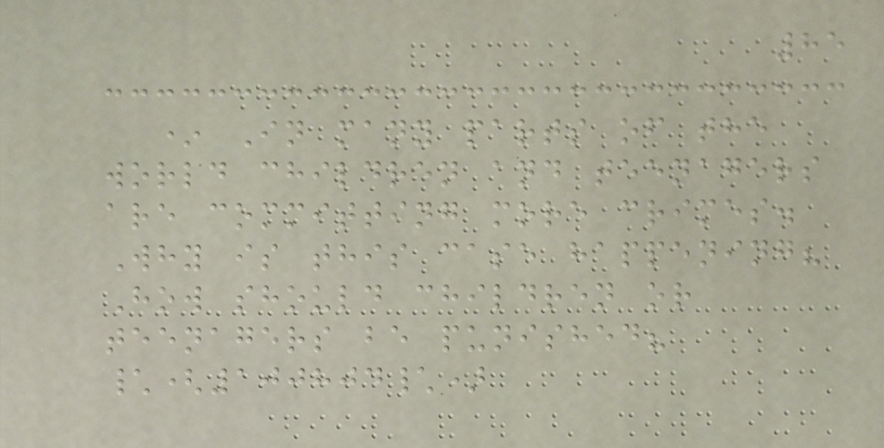85
* In many parts of the
world children and teenagers
are committing more crimes.
Why is this case happening?
How should children or
teenagers be punished?
\(100804\)
